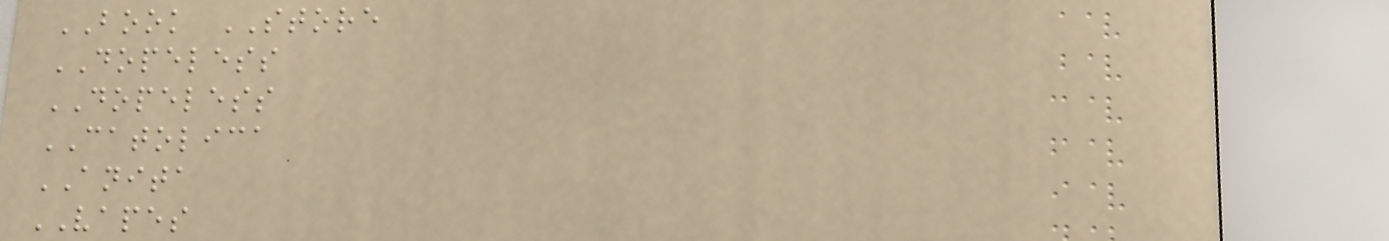BOOK STORE
DOPELESS
DOPELESS
CATOLICA
ANITA
VAPES
